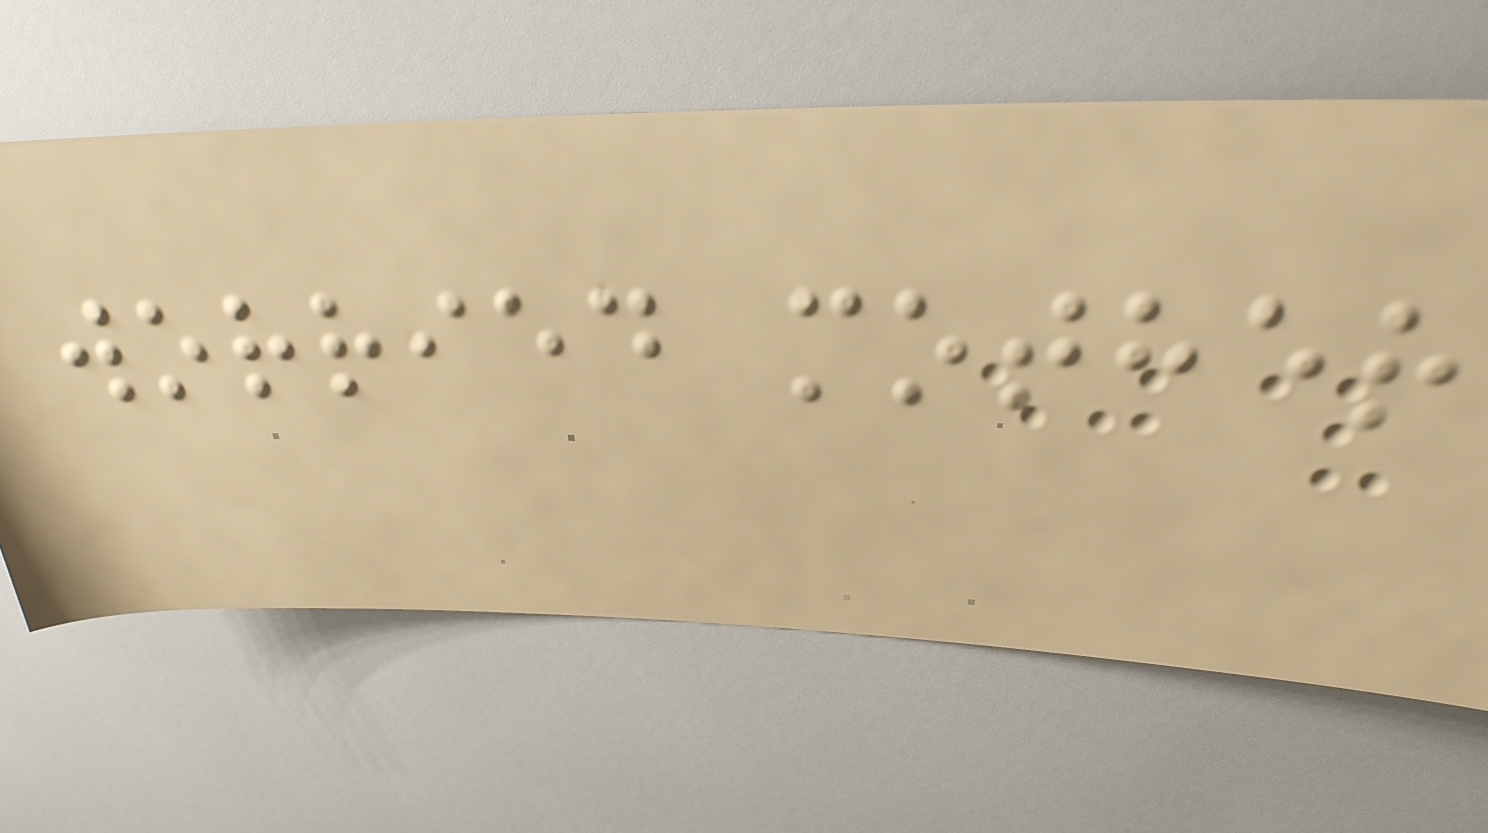worried mother
